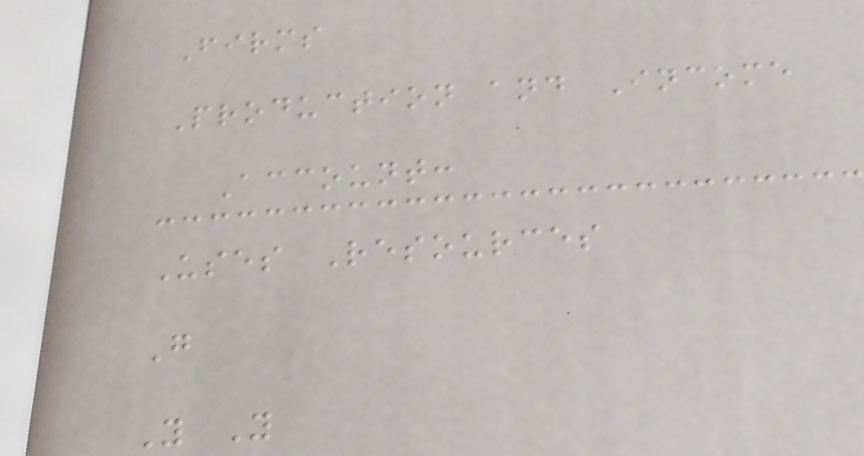Firms
Production and Income
Account:
Uses Resources
G
Y Y
